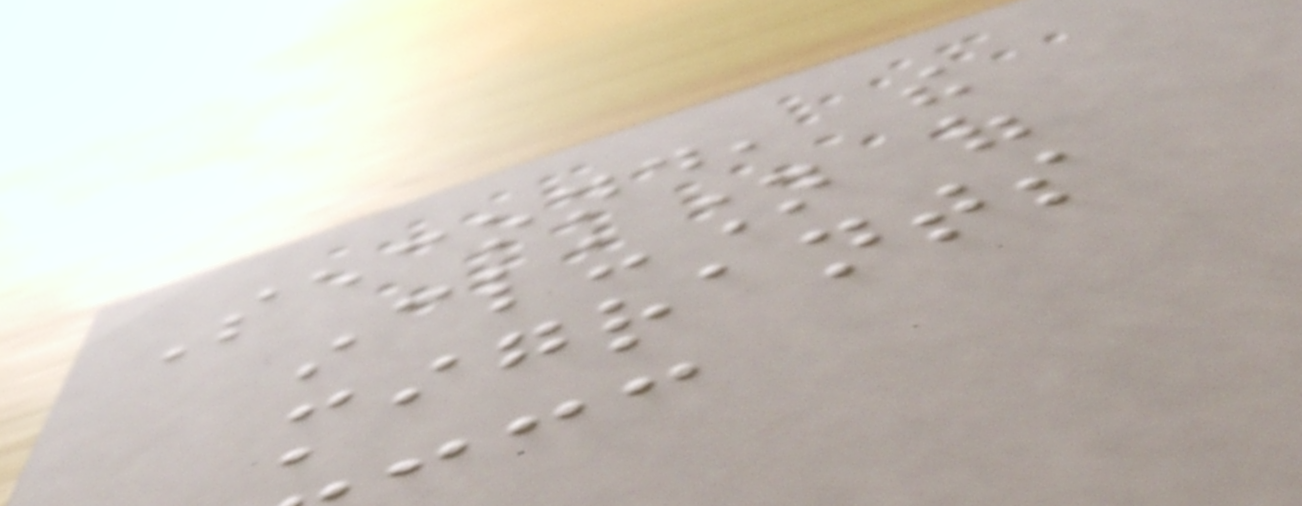Second, the
inclusion of
migrants
